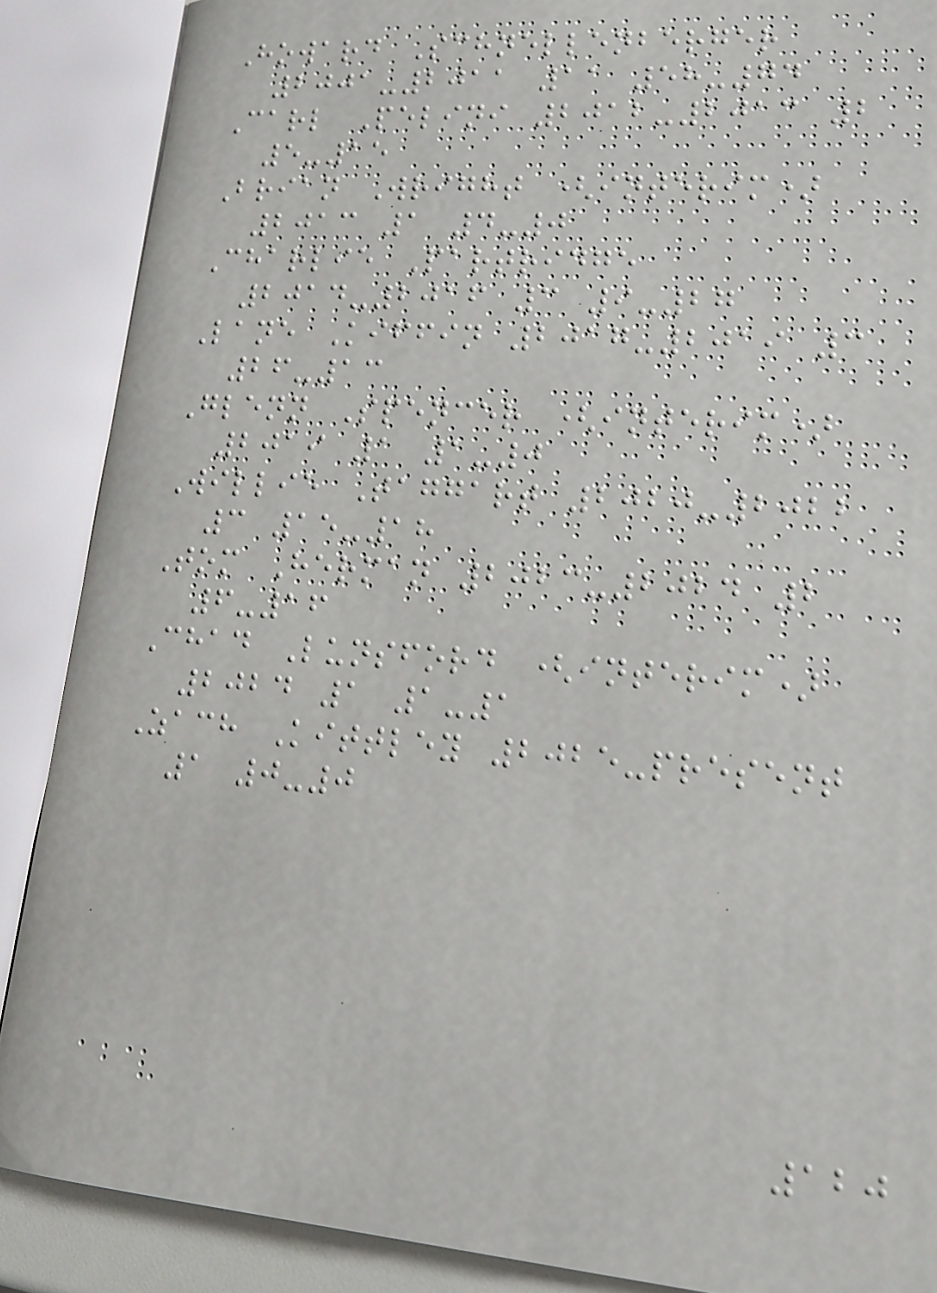Howard Schnellenberger
2001-2011 11 58-74
Carl Pelini 2012-2013 2
5-15
Brian Wright (interim)
2013 1 4-0
Charlie Partridge
2014-2016 3 9-27
Lane Kiffin 2017-2019 3
26-13
Glenn Spencer (interim)
2019 1 1-0
Willie Taggart 2020-2022
3 15-18
Tom Herman 2023-2024 2
6-16
Chad Lunsford (interim)
2024 1 1-1
Zach Kittley 2025-present
1 0-0
120
